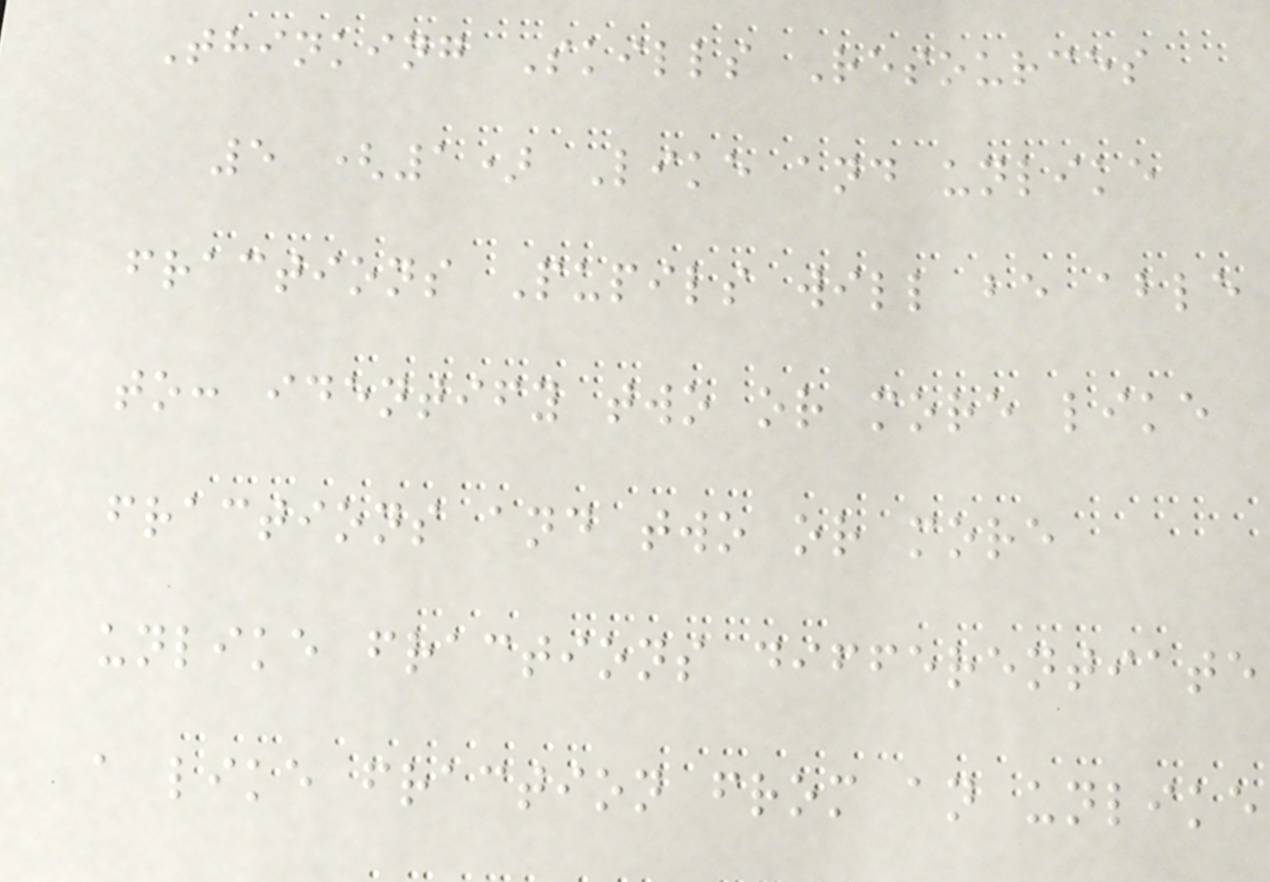Thinking Skills Resources
5 (1) Like and unlike
fractions Pupils will be able
to: identify two or more like
fractions and two or more
unlike fractions differentiate
a like fraction from an unlike
